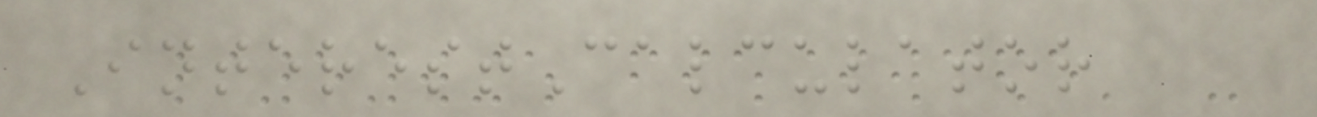InterestCalculator
